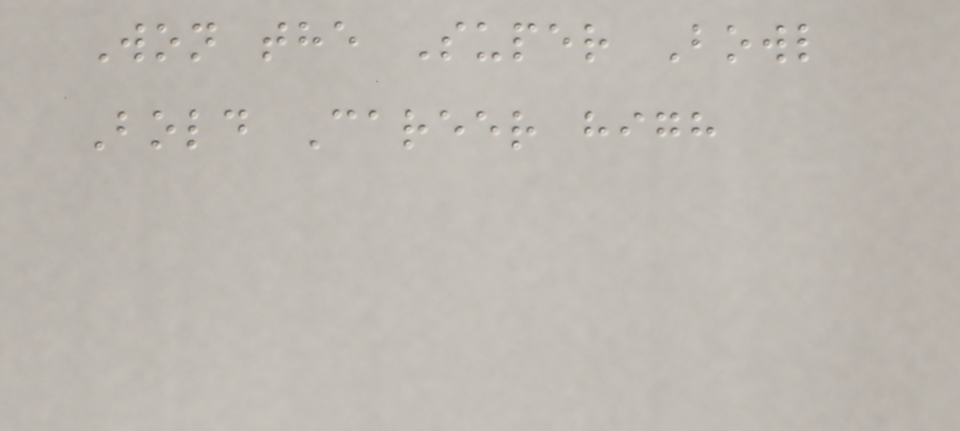Won the Super Bowl
Bold Career high
